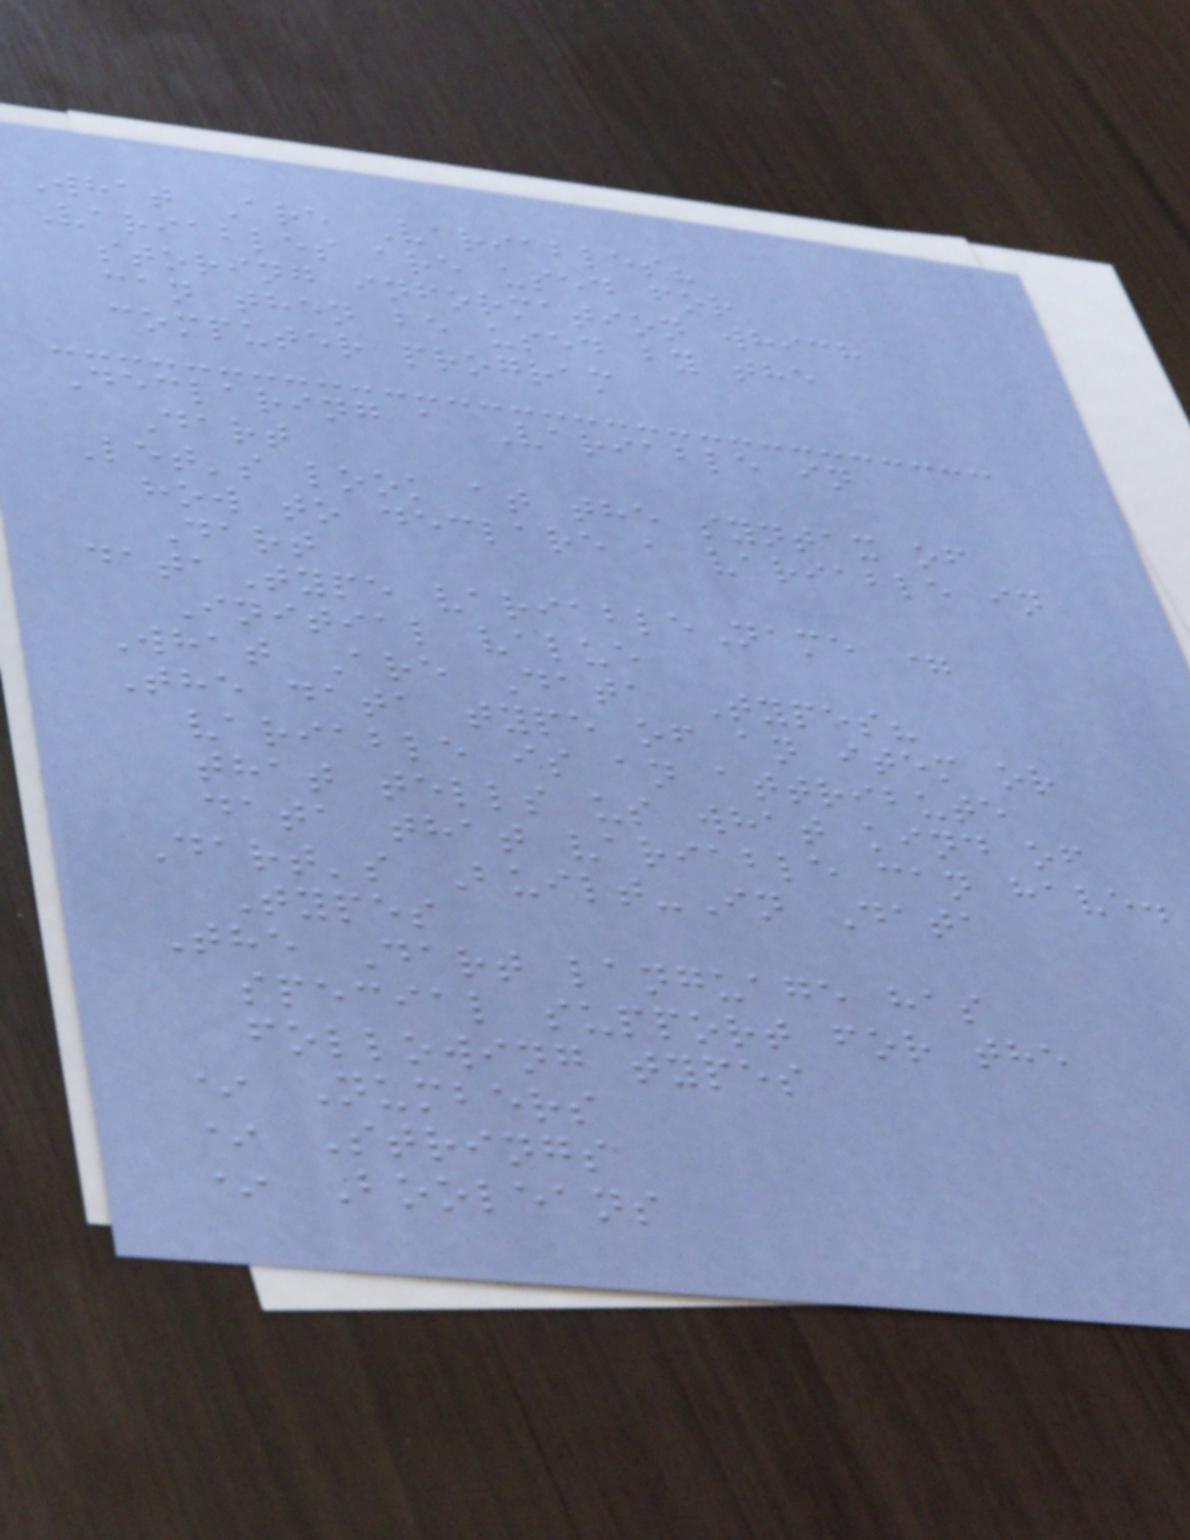What Are Variables?
Variables are used for
storing information which
can then be used by the
computer program
Declaring a Variable in
Dart
Let's look at the syntax of
how to declare a variable in
Dart
dataType variableName =
Initial value
What Are Data Types?
The data type of an item or
variable is an attribute
that tells us what kind of
data that variable can have.
Dart's Built-In Data
Types
The Dart language has
special support for the
following types
* Numbers
* Strings
* Booleans
